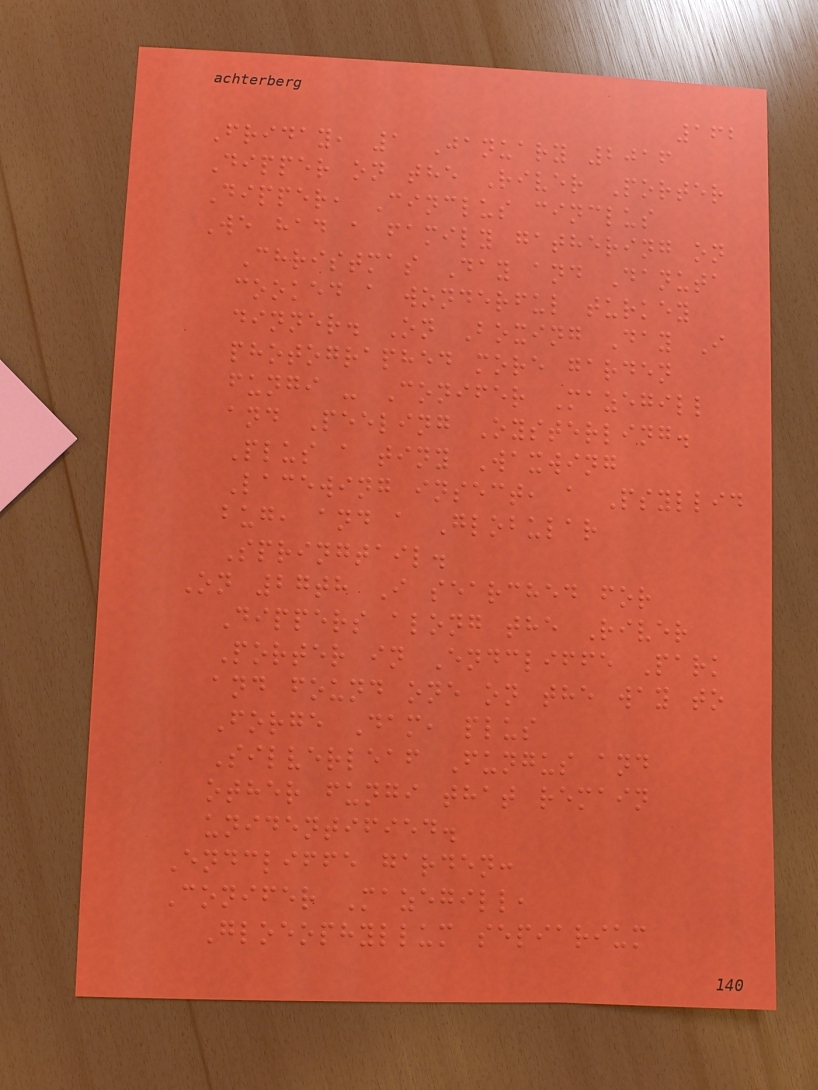162
Friday, 1 January 2016
Dipper on the River Porter
Dipper, Cinclus cinclus
We had a family gathering on
Christmas Day and Danuta
cooked a wonderful turkey
dinner. On Boxing Day I
photographed more garden
fungi - Conifer Mazegill
and Peeling Oysterling.
Plus a tiny Waxwing
Lacewing insect, a Psyllid
bug, and a Globular
Springtail.
On 27th I searched for
Dippers along the River
Porter in Endcliffe Park
and found one on the way to
Forge Dam, plus
Silverleaf Fungus and
other fungi that remain
unidentified.
Endcliffe garden:
Conifer Mazegill,
Gloeophyllum sepiarium
